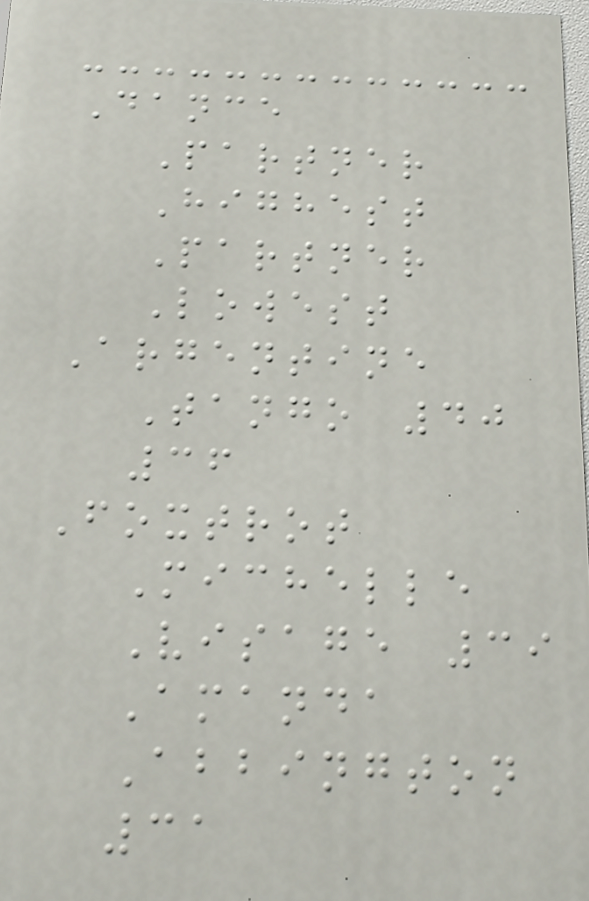Dance
Partner
Highest
Partner
Lowest
Argentine
Tango 40
36
Foxtrot
Michelle
Visage 39
Amanda
Abbington
31
